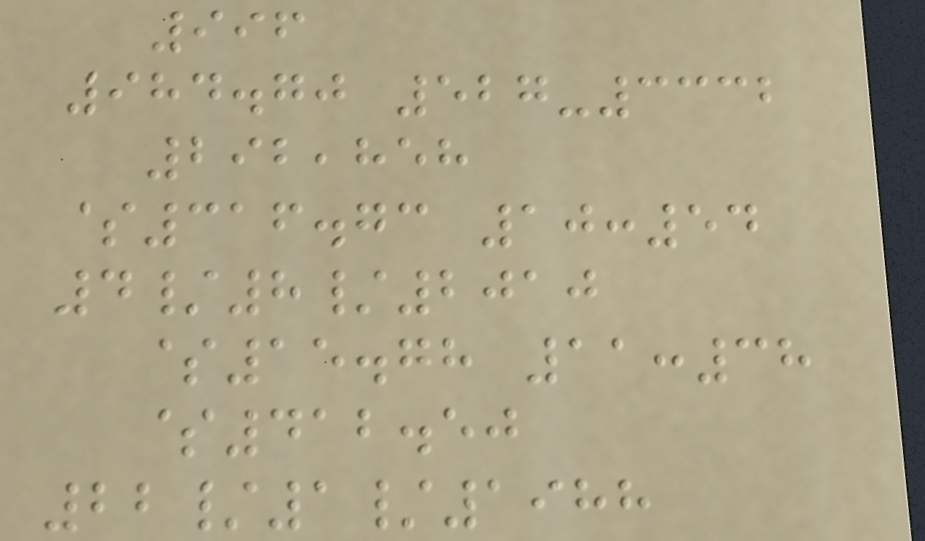996
984.70 527-3332
292,858
$316.73 10:54
4/8/2010
$15.78 11:38
$412.50
22/1/1988
